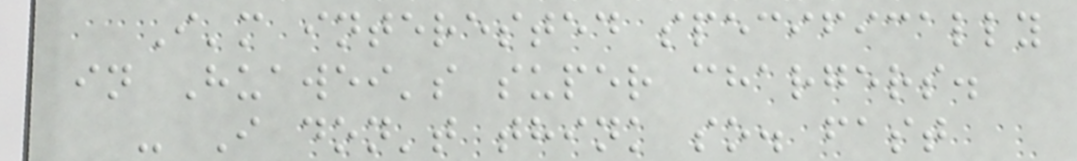I'm interested specifically
in Huawei's super chargers.
- I don't think so. fast
